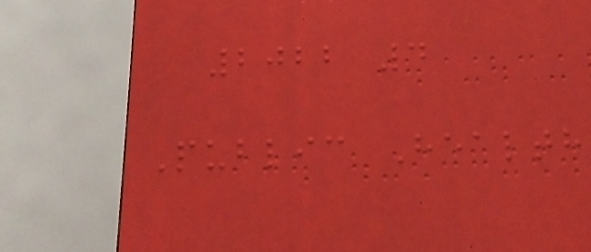2022 4
Public Health
